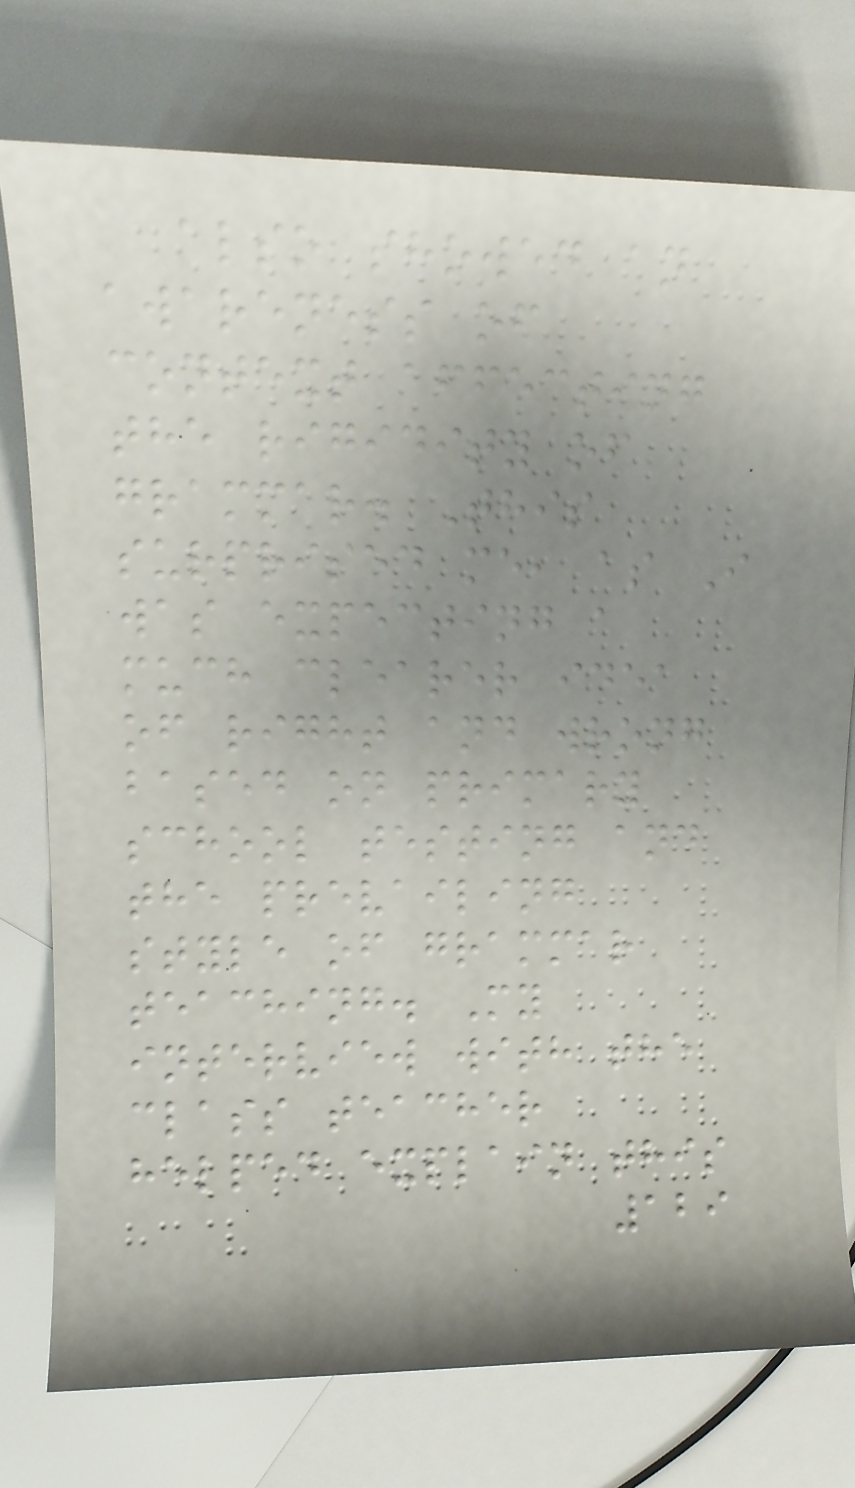also showed an
awareness of
context affecting
the rigidity of
grammar. This
surprised me, as I
was expecting a
much clearer idea
of right and wrong
based on primary
school testing and
the prevailing
style of grammar
teaching. My
interview with the
class teacher
helped explain this
129
